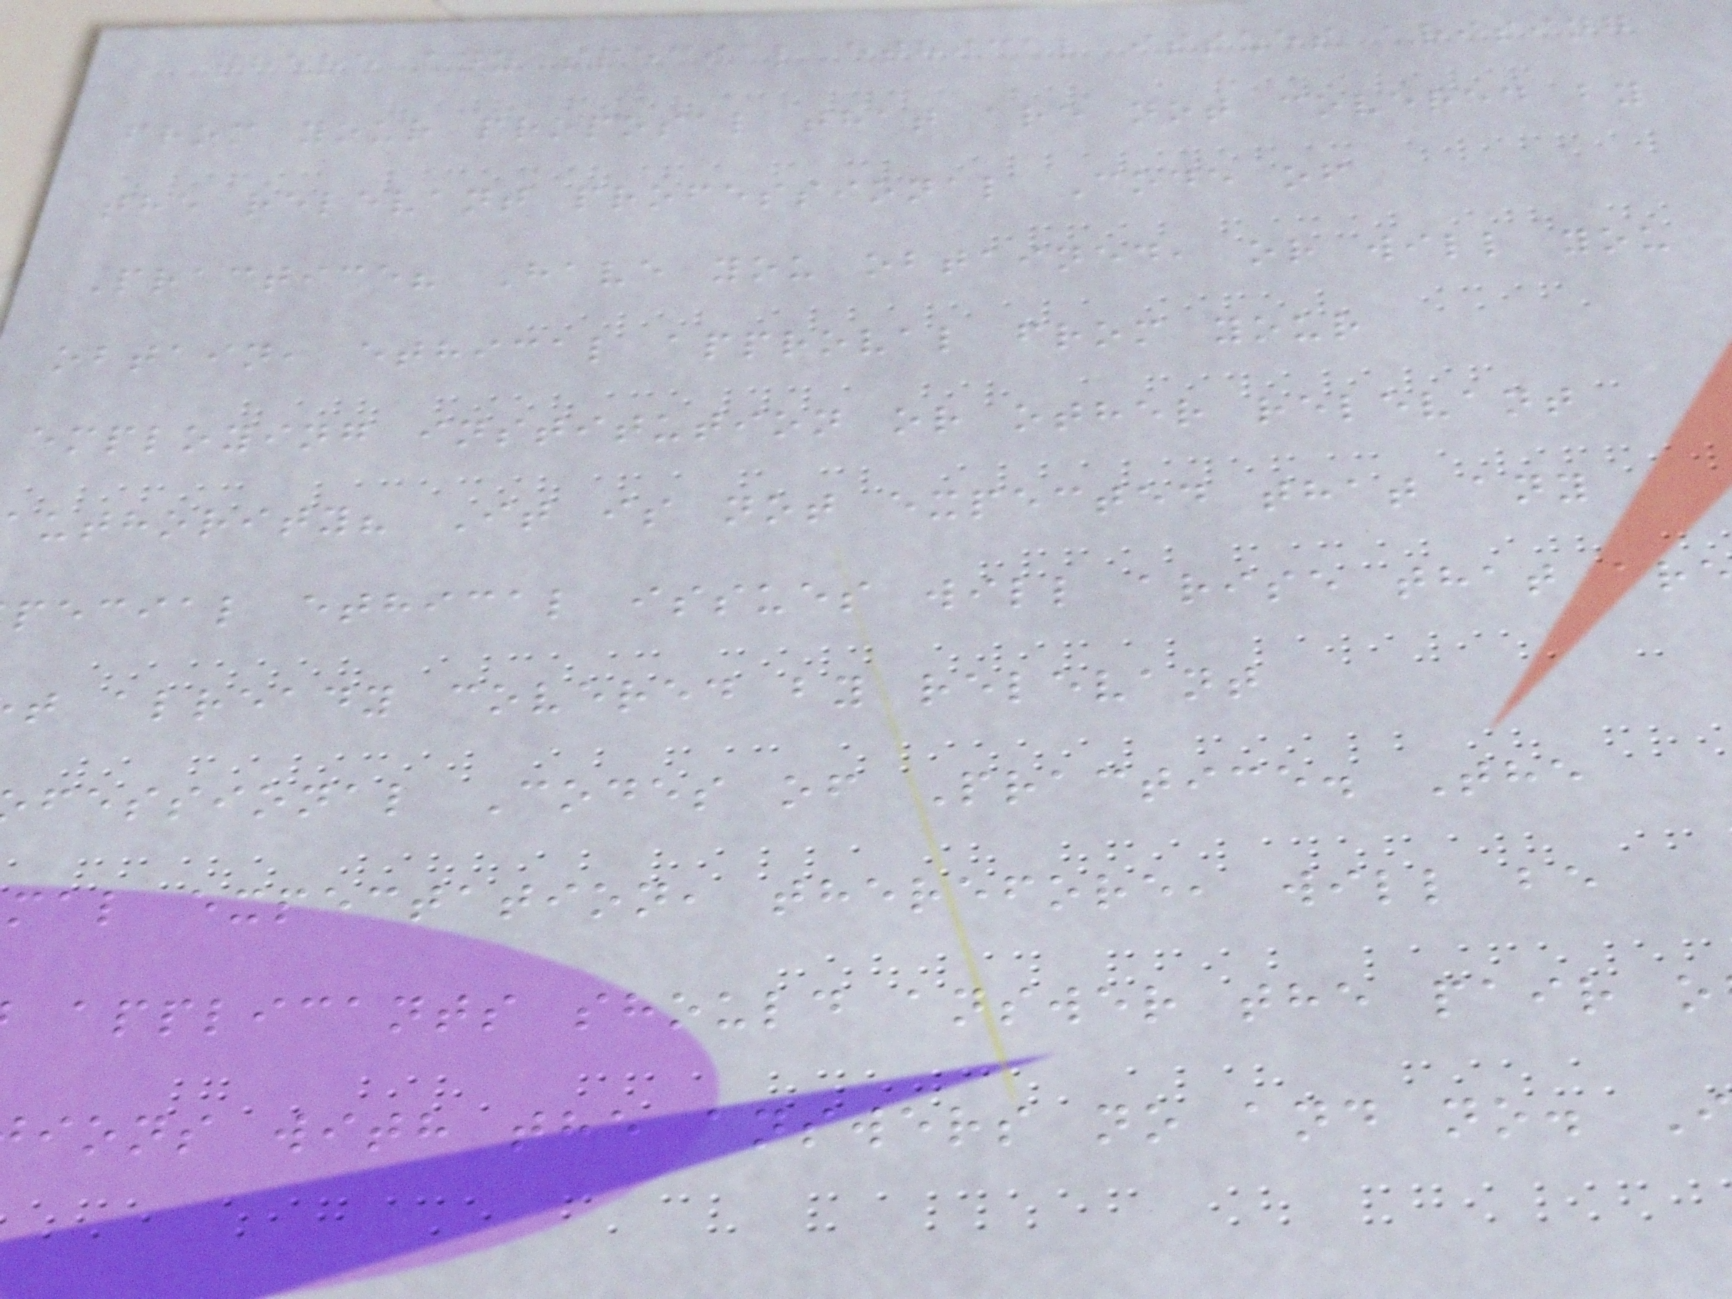there any special ethical issues arising
from your proposal that are not covered by
the relevant professional Code of
Practice? Have you obtained, or will you
obtain, ethical approval from your
employing institution or other relevant
uthority? It is not expected that any
pecial ethical issues will arise that ar
t already covered by relevant
fessional Codes of Practice. The
mal expectation, therefore, will be
applicants should answer the pair o
ions with the answers no and no.
